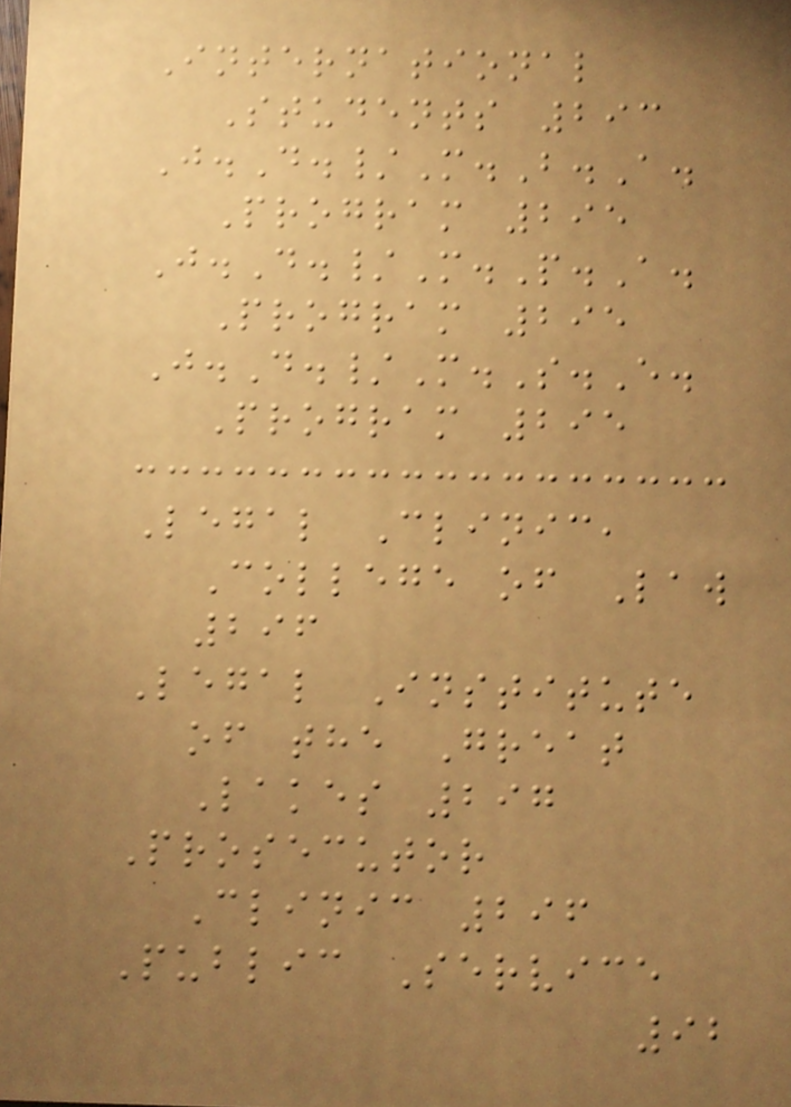International
Students 293
J.D./M.B.A.
Program 295
J.D./M.P.A.
Program 295
J.D./M.S.E.
Program 295
Legal Clinic,
College of Law
296
Legal Institute
of the Great
Lakes 297
Prosecutor
Clinic 296
Public Service
92
